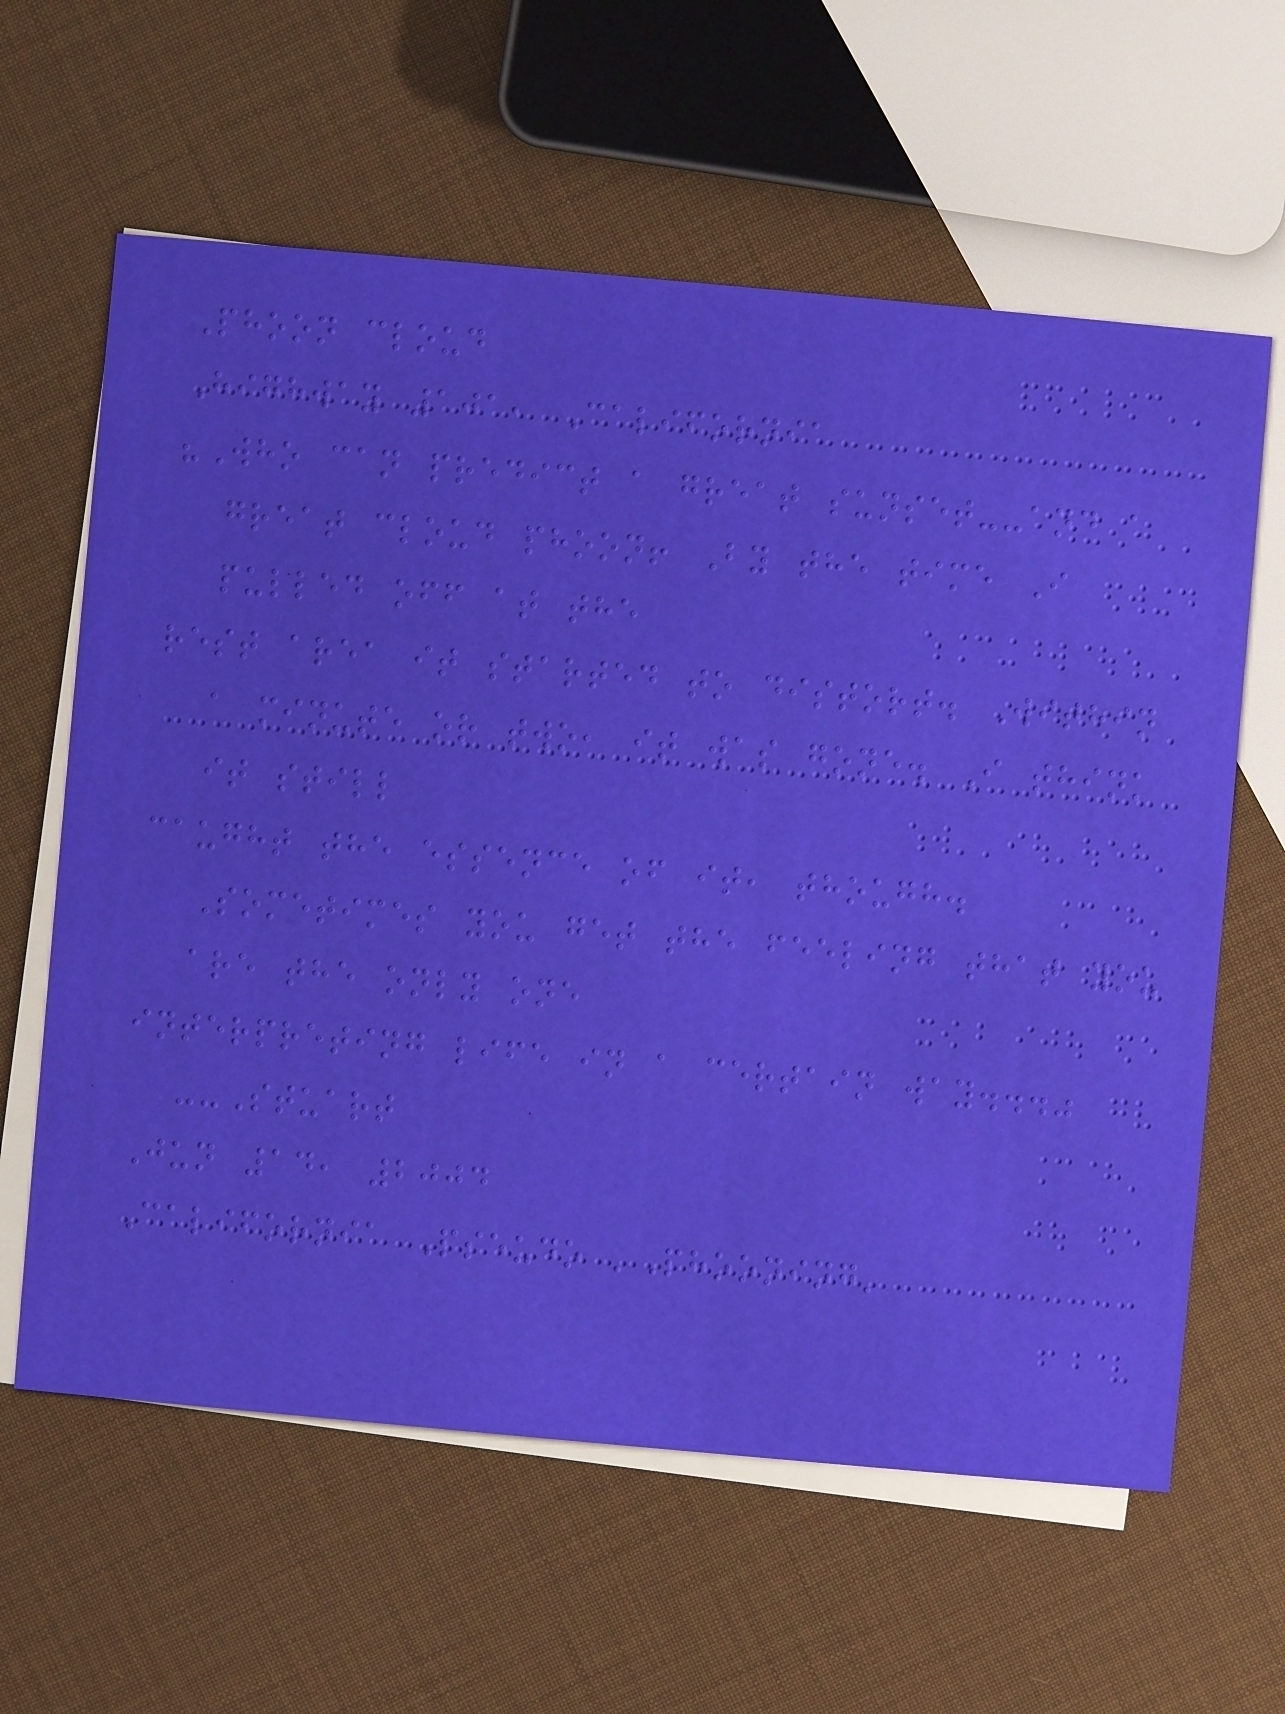Phoon cloud
Highway 101, California
"Who can predict a great sunset--and a
great cloud phoon! By the time I
pulled off at the
rest area it started to distort. Within
a minute or two, it was gone. I think
it still
caught the essence of it, though.
Sometimes you get the feeling that you
are the only one
interpreting life in a certain way..."
--Stuart
Jun 14, 2004
California Pseudo 'Phooning'
